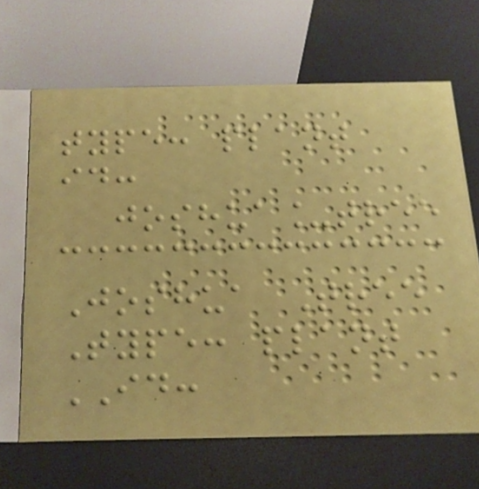type: plant
id:
joshua_tree
Joshua Tree
Type: plant
ID:
